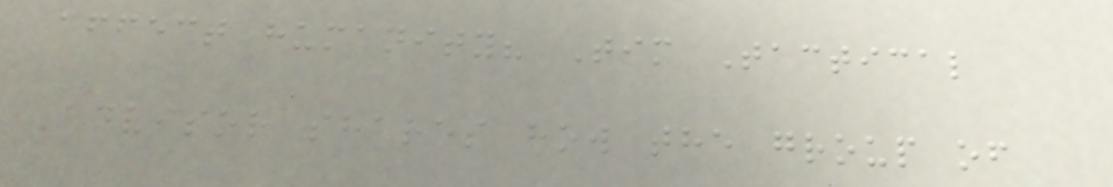affect humanity? Tim Tactical
Advisor shares how the group of
